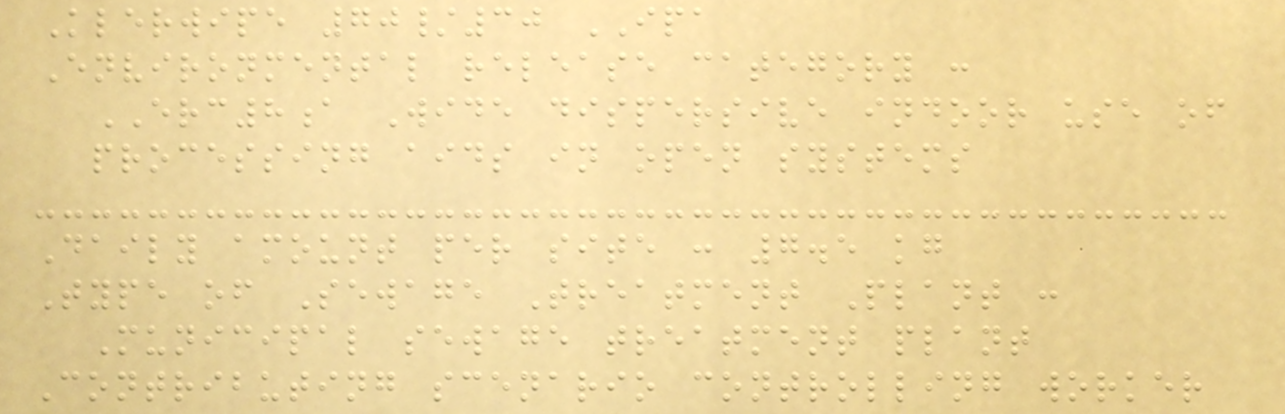Klerwipe 70/30 IPA
Environmental release category :
ERC8a Wide dispersive indoor use of
processing aids in open systems
Daily amount per site : 7.5 kg
Type of Sewage Treatment Plant :
Municipal sewage treatment plant
Contributing scenario controlling worker
